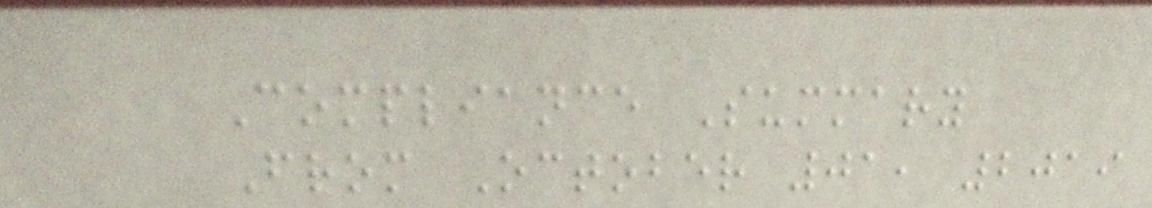Compliance Summary
From October 01, 2019
